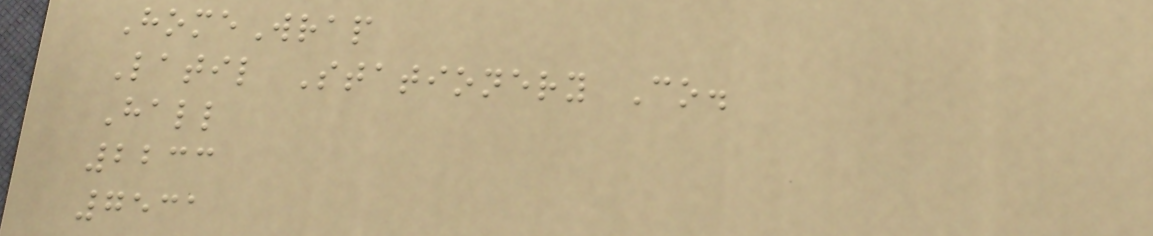HomeWrap
Latil Stationery Co.
Hall
2233
7531
